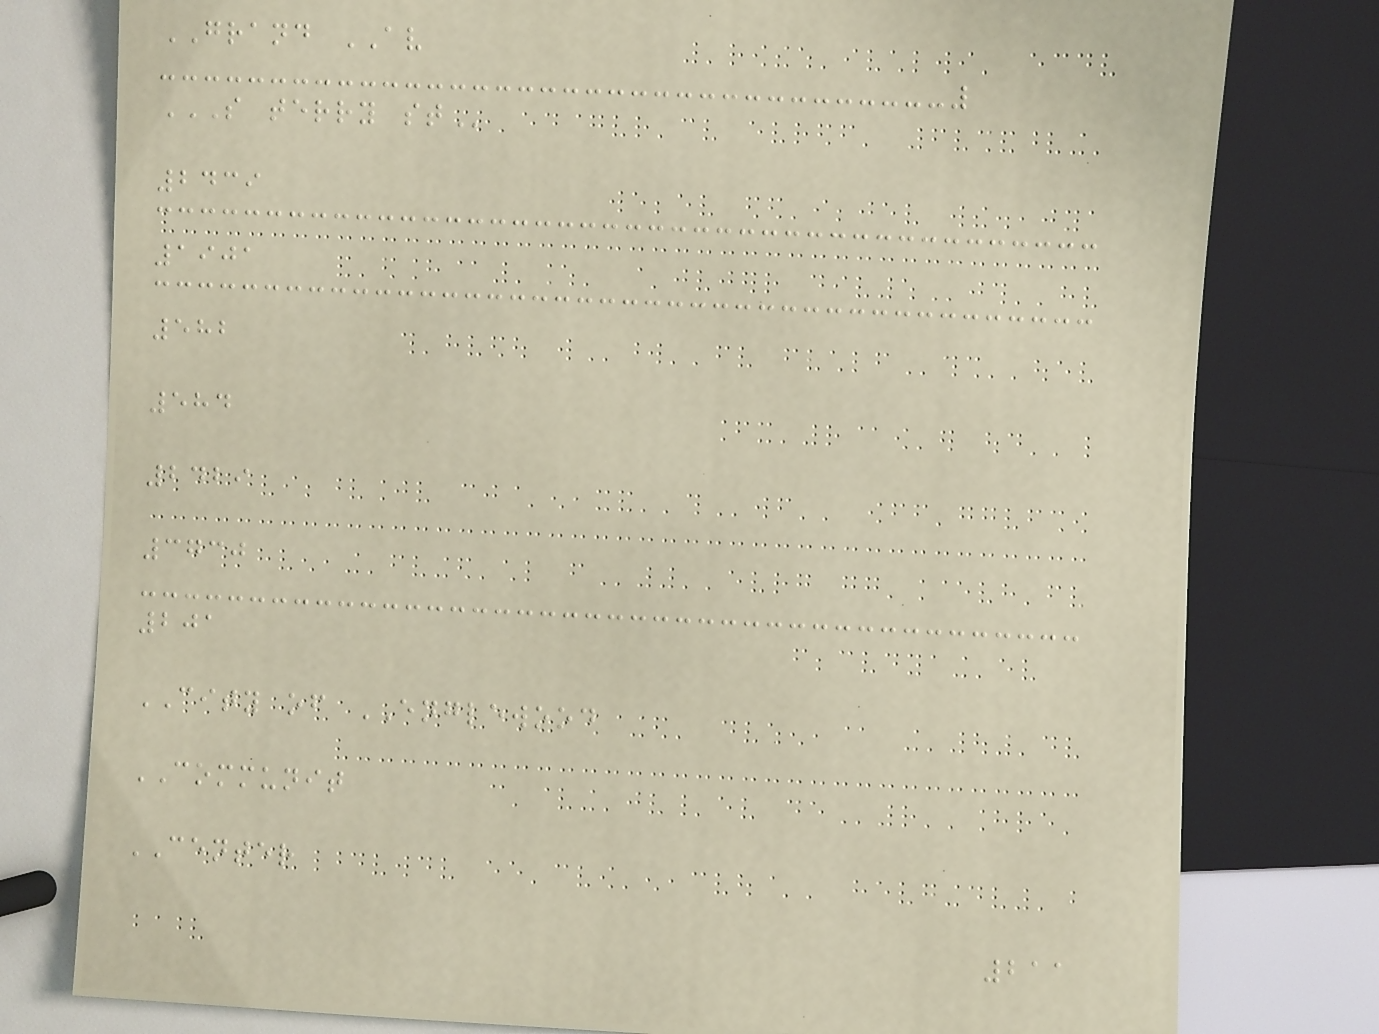GRAND AV
S TERRY ST
2439
1901
582
584
2429
3730
201
CITY of ENGLEWOOD
COMMUNIT
CENTER
211
